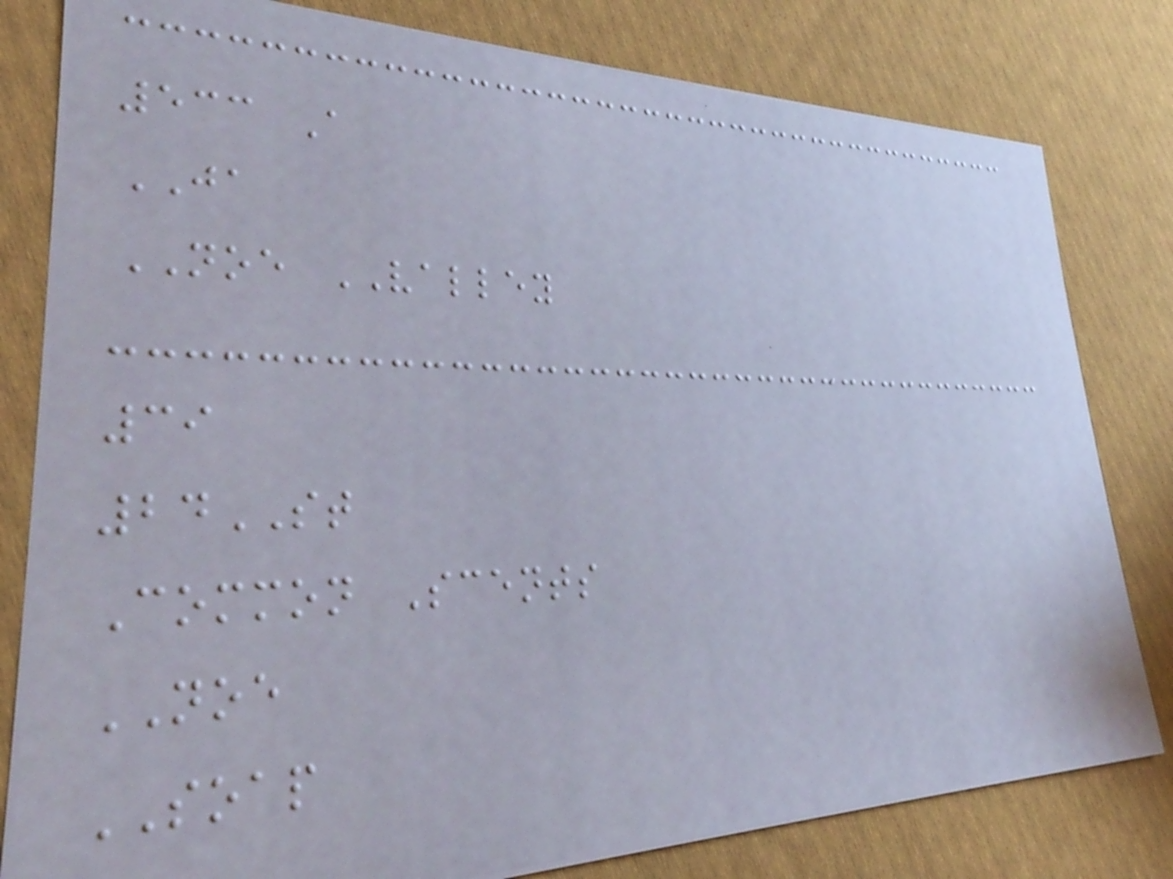533 A
JA
NOE VALLEY
39
24ST
Common Scents
NOE
SOAP
